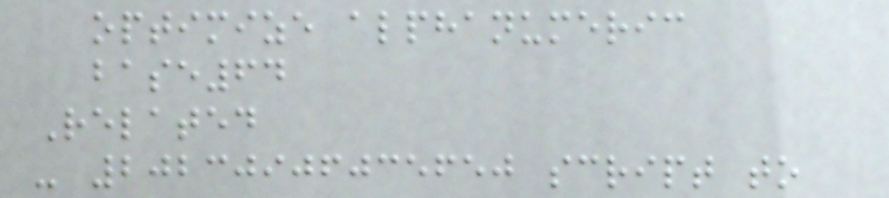optimize alphanumeric
base64
Related
- 20230906035650 script to
